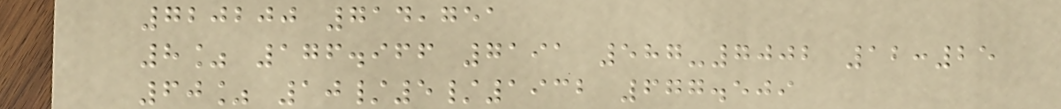720200 714,751
8% 176.966 7191 587-7002 12:25
60% 10/5/1932 677.509
